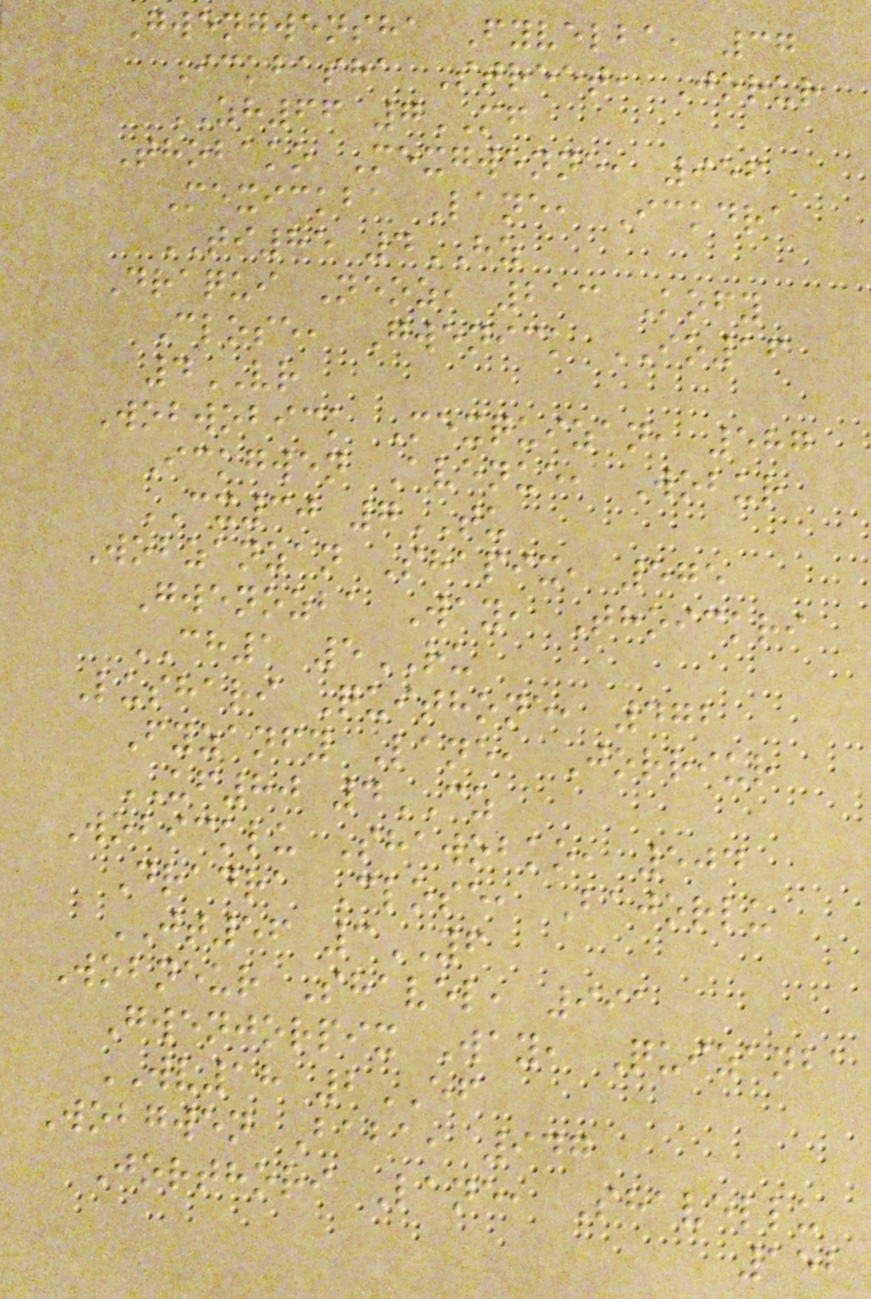Gwengwensha Fyvelba, 37
Ickbasha Street, Jorur
ZH66 7MF
Thobako Mexgwenne, 956
Mexickba Lane, Ickdra
TI85 4HZ
Draqui Neoz, 213 Kofy
Close, Gwenick IO16
4VR
Wobwobick Mexquizan, 587
Ickgwen Avenue, Wobur
CX30 7TU
Wobzanzan Shapix, 575
Gwenozba Way, Thoickri
CH1 5RU
Lushari Quithone, 472
Fyzanfy Lane, Jorriur
UF80 4CZ
Wobicklu Shawobko, 504
Dradra Close, Bajorlu
JT56 3YF
Wobneur Shavel, 991
Gwenjorpix Way, Quizanba
WV18 2EF
Wobgwen Baba, 947
Jorthori Lane, Shavellu
152
